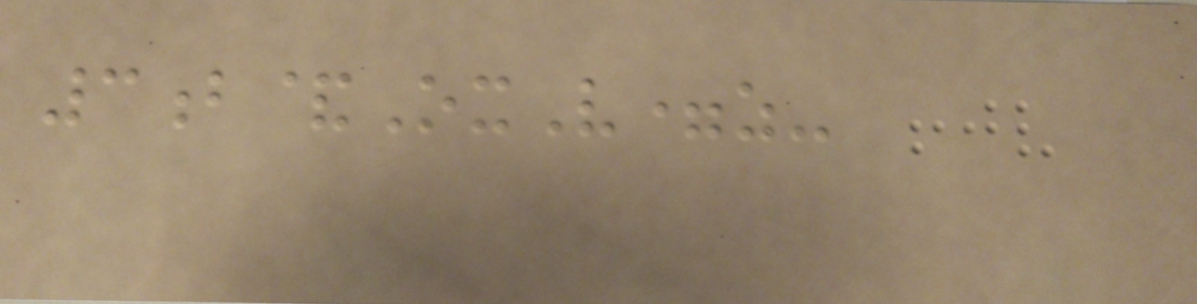3b&OxV=z-
